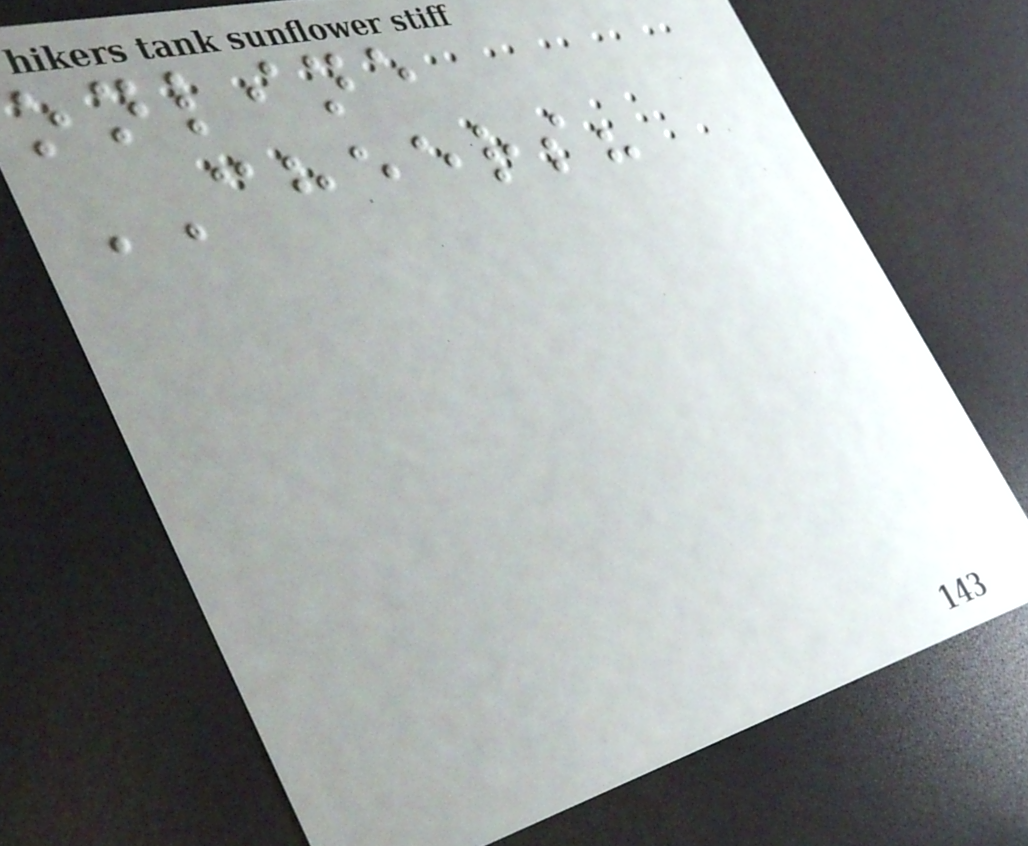online
CHEERS?
